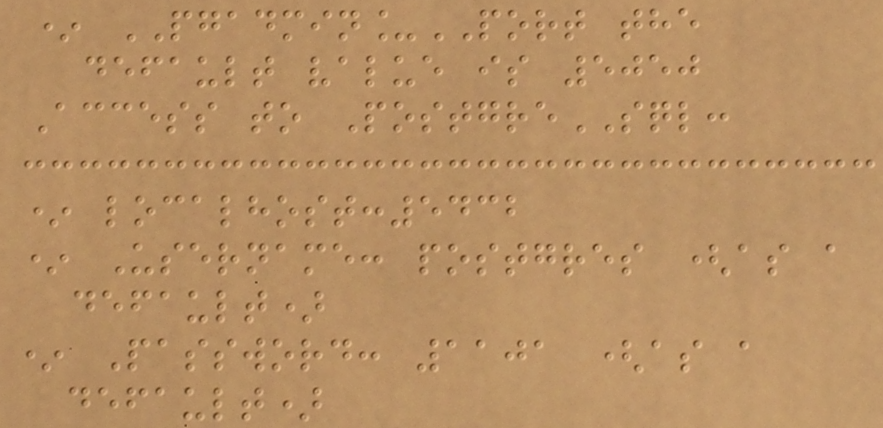* PGADMIN_PORT the
default value is 5050
Access to PostgreSQL:
* localhost:5432
* Username: postgres (as a
default)
* Password: 1101 (as a
default)
